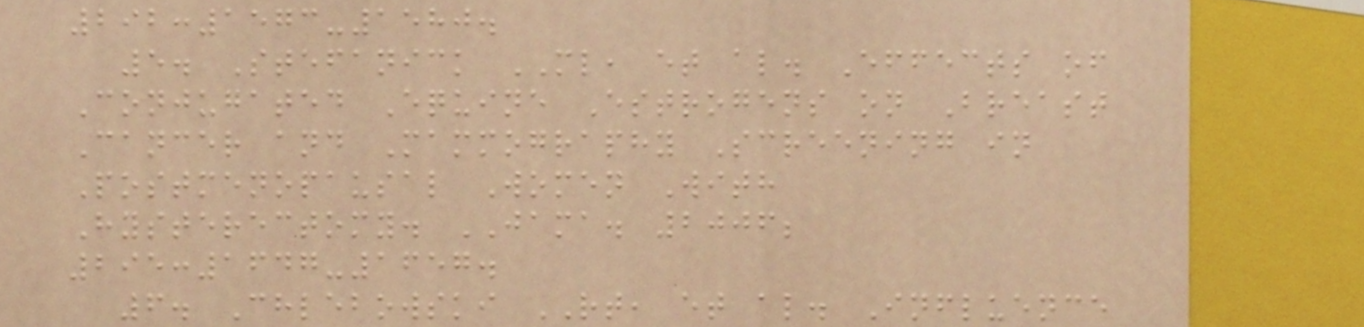292:1573-1580.
5. Stefanick ML, et al. Effects of
Conjugated Equine Estrogens on Breast
Cancer and Mammography Screening in
Postmenopausal Women With
Hysterectomy. JAMA. 2006;
295:1647-1657.
6. Chlebowski RT, et al. Influence
